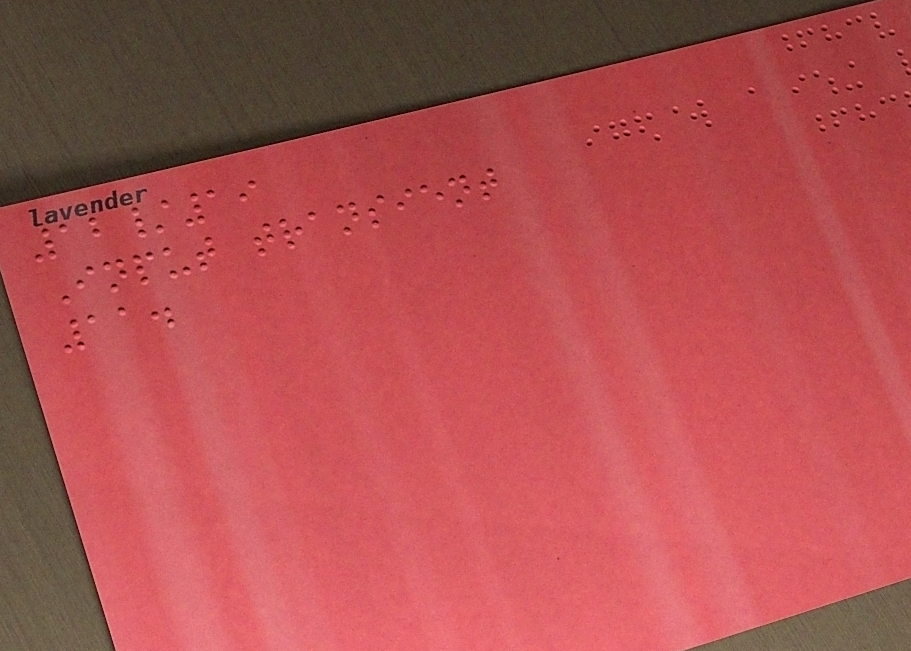12/19
Input transient
11.
